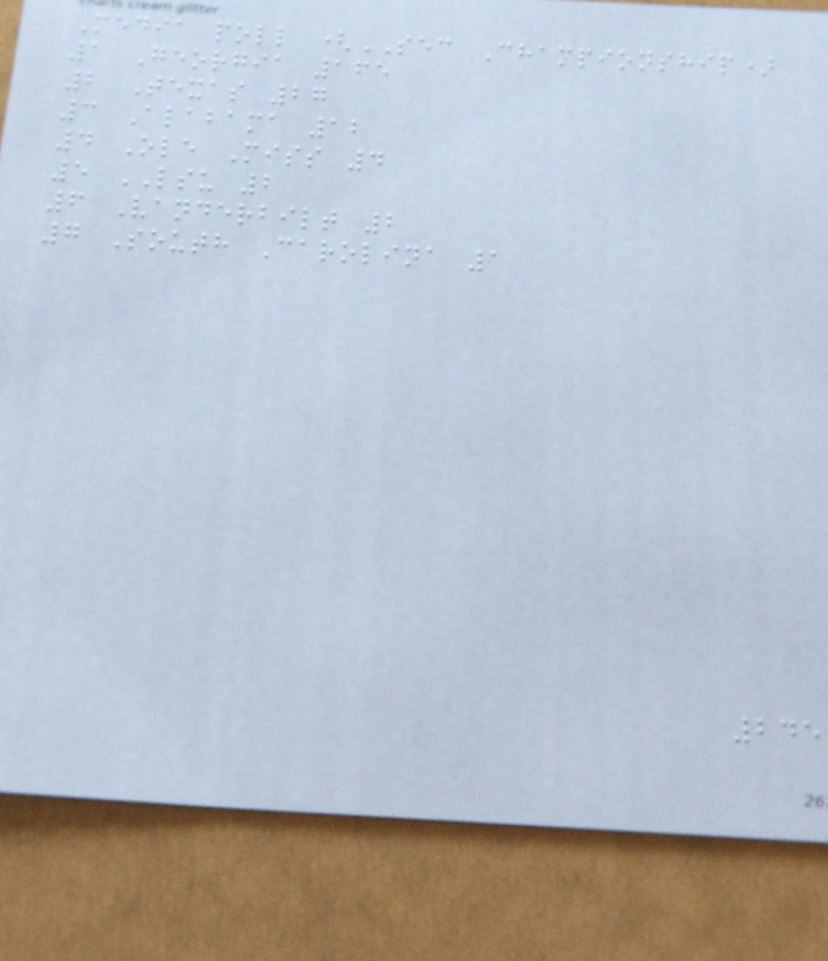Media poll (SEC Championship)
1 Georgia 165
2 Texas 27
3 Alabama 12
4 Ole Miss 4
5 LSU 2
6 Vanderbilt 2
7 South Carolina 1
245
